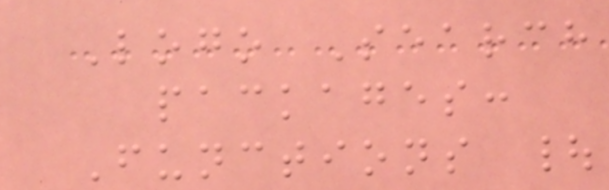Logo Search
packages:
Functions |
